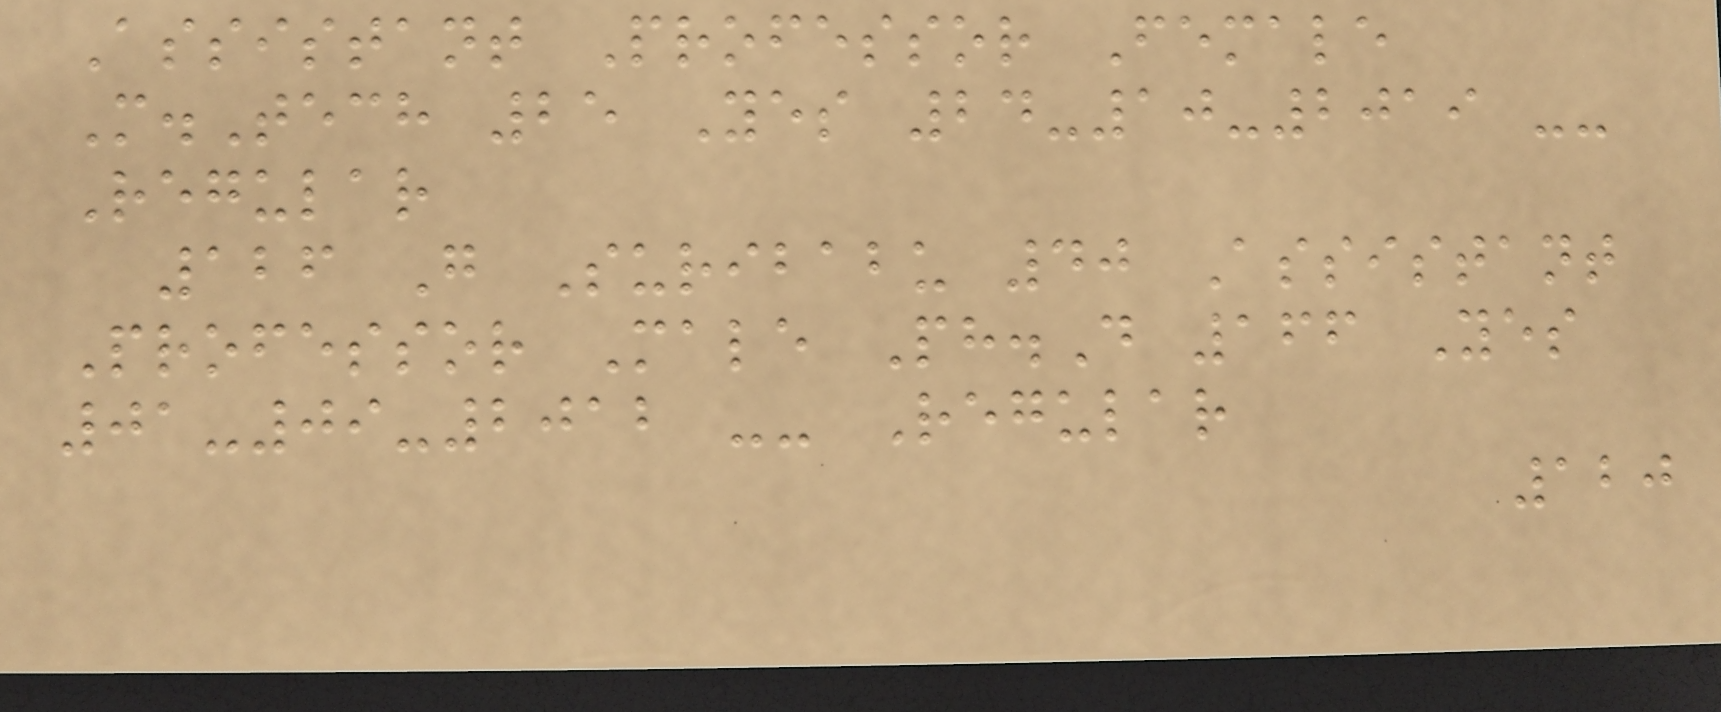Assistant Professor Female
M.Tech 25 Yes 24-10-2019 --
Regular
126 G Suribabu 40 Assistant
Professor Male Ph.D 166 Yes
01-09-2012 -- Regular
120
